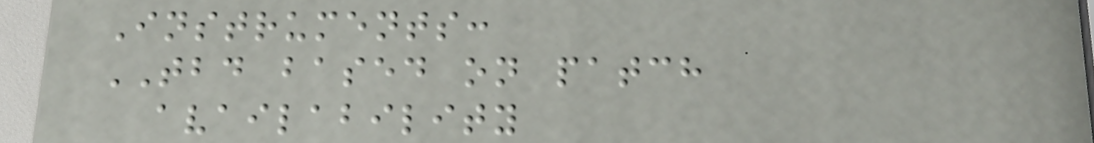Instruments:
TBD based on patch
availability
